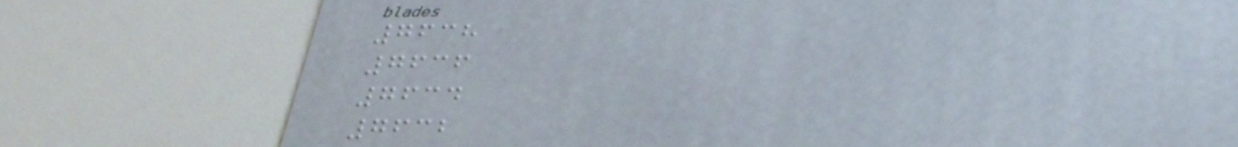7638
7636
7634
7632
